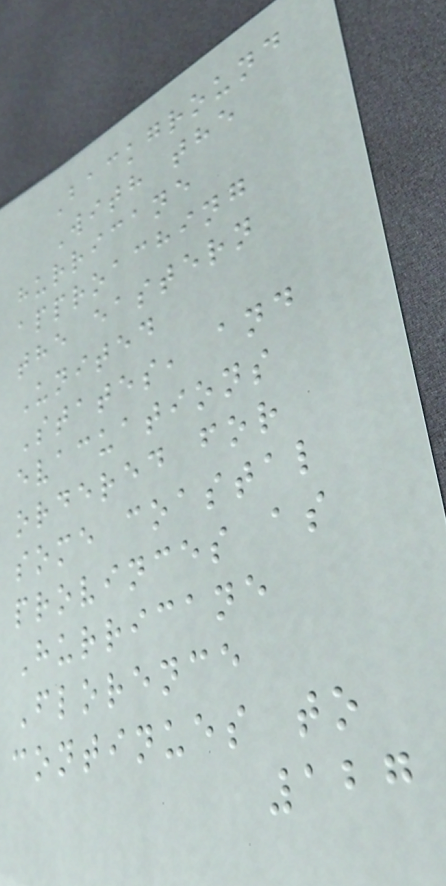Background
With the
hurricane
approaching
the eastern
United
States, and
evacuations
ordered for
some coastal
provinces as
Hurricane
Florence
continues to
127
